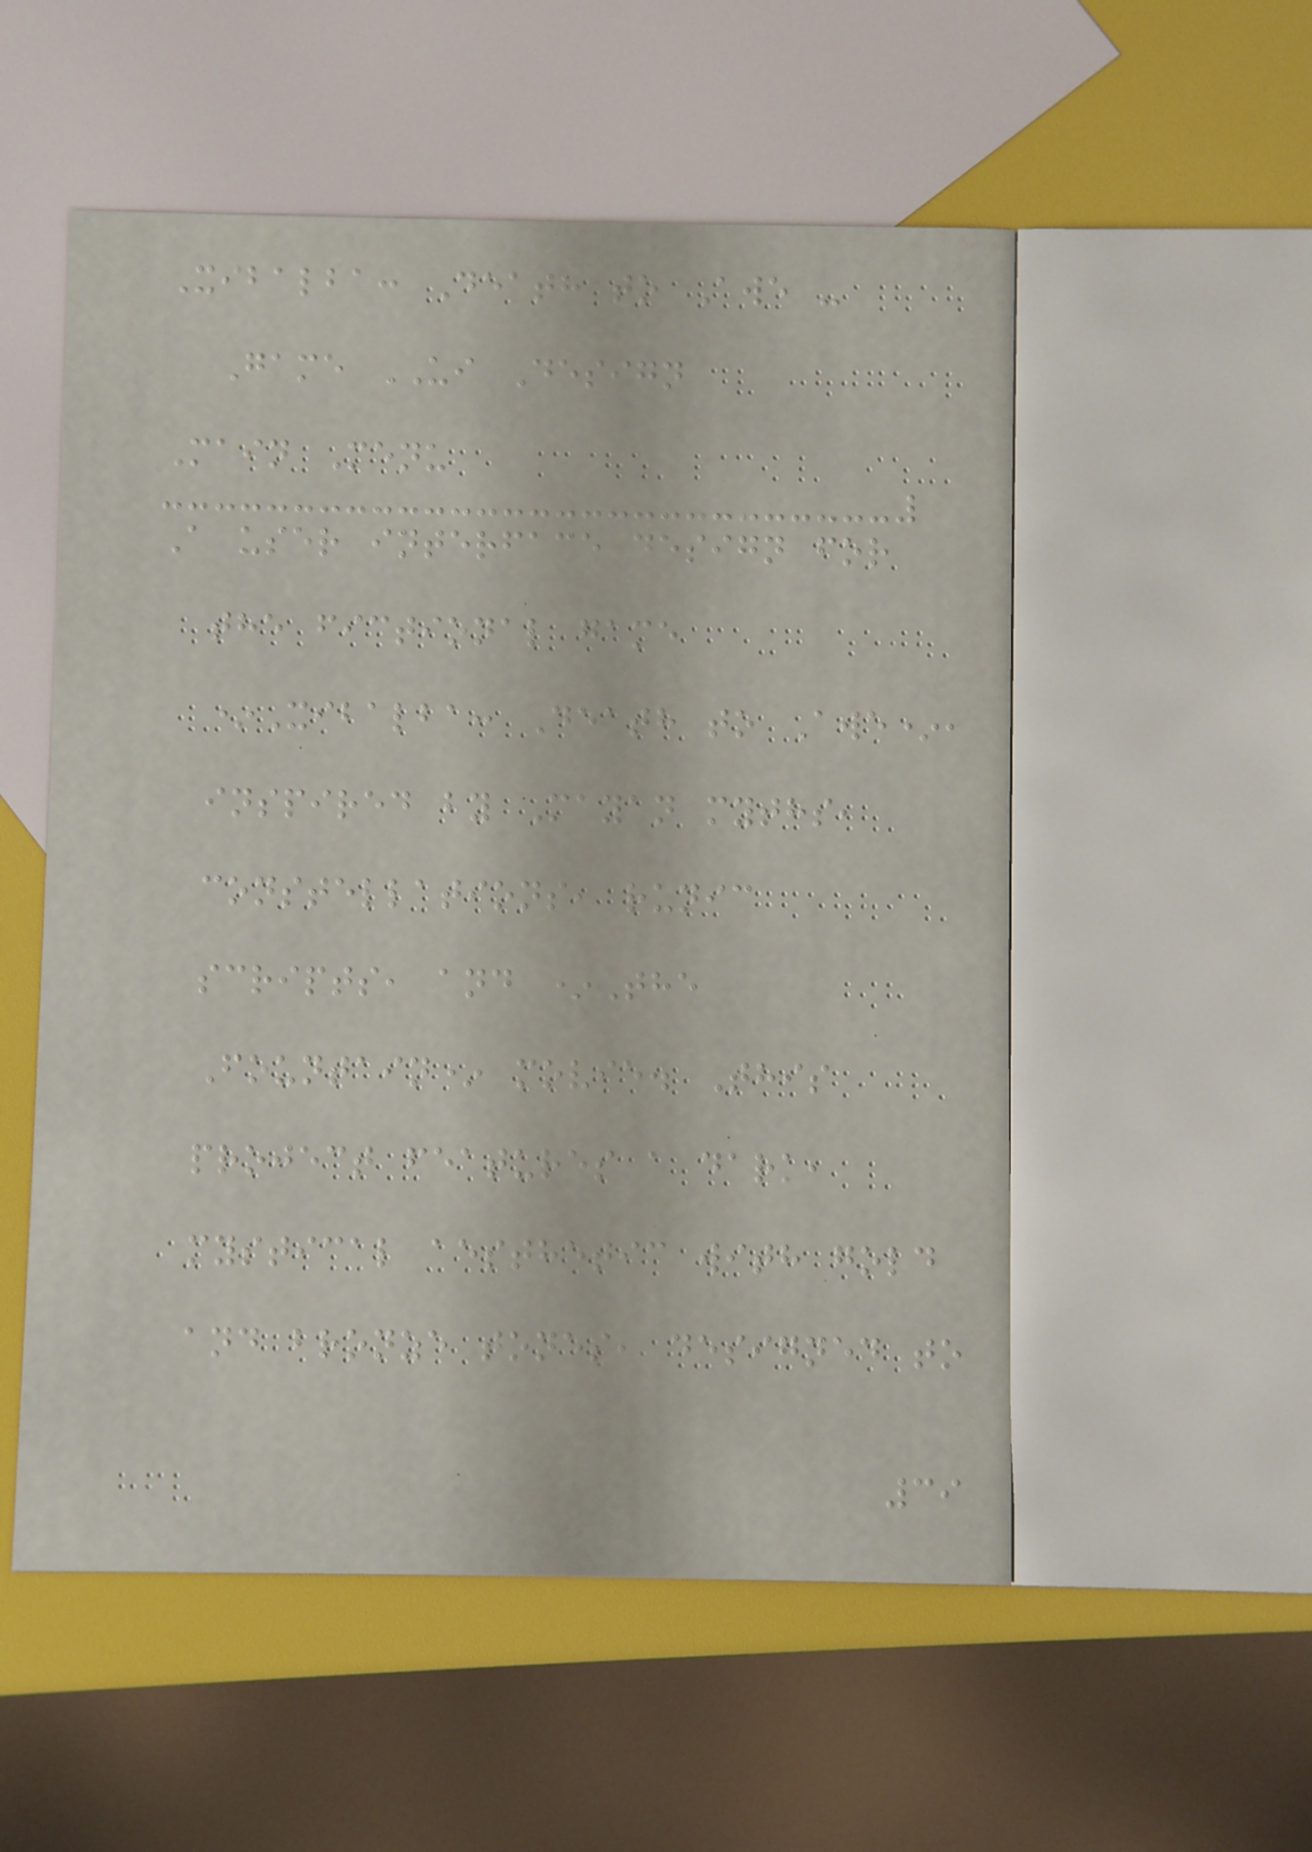Xibalba: Death to Awe -
Game UI Design
Main Menu
A user interface design for
the fictional game
*Xibalba: Death to Awe*,
inspired by Mayan myths,
constellations, runic
scripts, and *The
Fountain* movie. This
project features a dark,
mystical aesthetic with gold
and bronze tones, designed to
39
